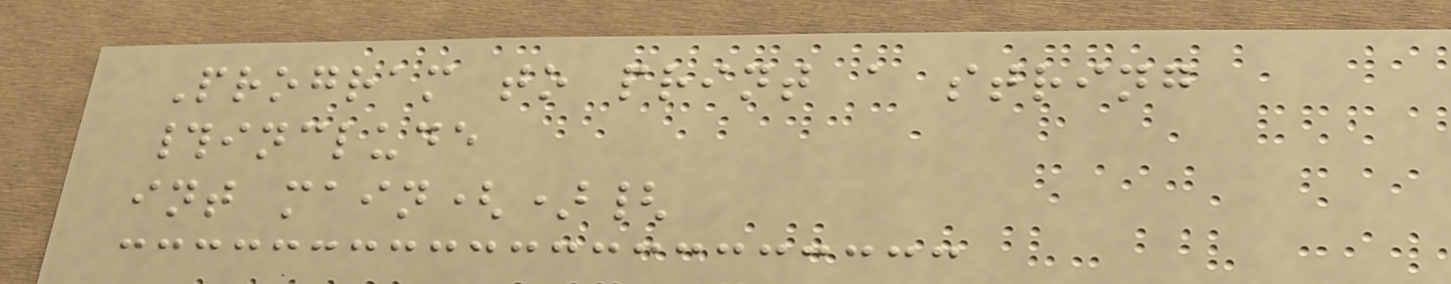Program to print a string
#include
int main(){
